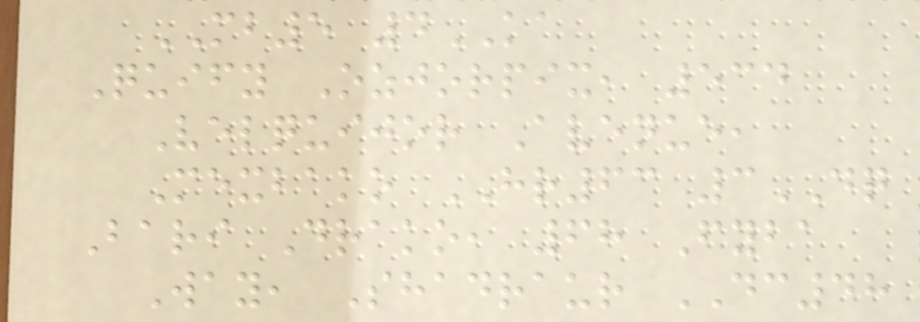MB5 4KA
Quify Ozjorpix, 534
Velquijor Avenue,
Mexbako HR63 3DQ
Bari Drako, 68 Fyba
Way, Shadraur DC48
